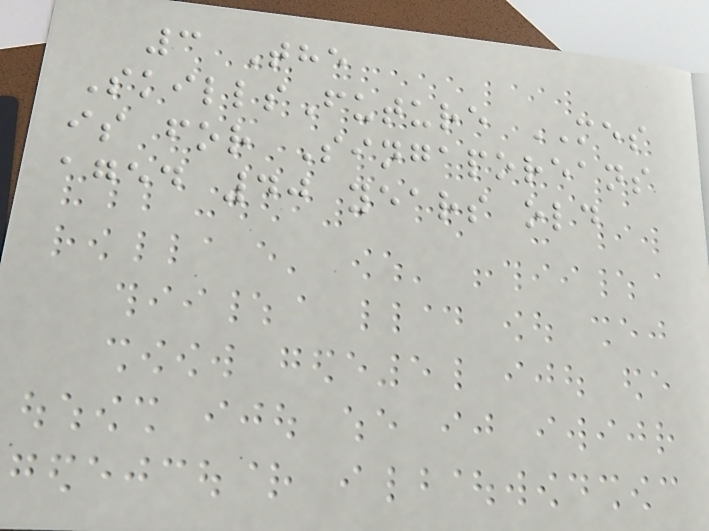3 The
SkillsFuture MES
is for Singaporeans
aged 40 years old
